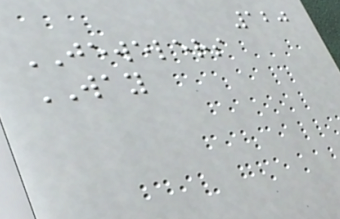120
JEWELERS
WAY
